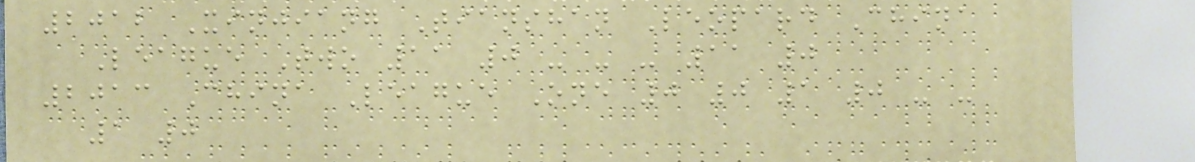2012 Xinjiang Tianshan Leopard China
League Two 11 0 - - - 11 0
2013 China League One 0 0 1 0 - -
1 0
